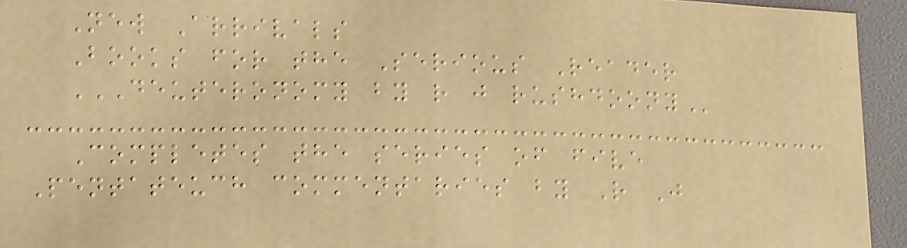New Arrivals
Books for the Serious Reader
DEUTERONOMY BY R J RUSHDOONY
Completes the series of five
Pentateuch commentaries by R J
